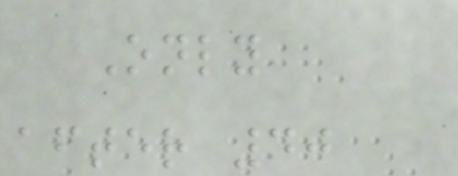Only
after 40
